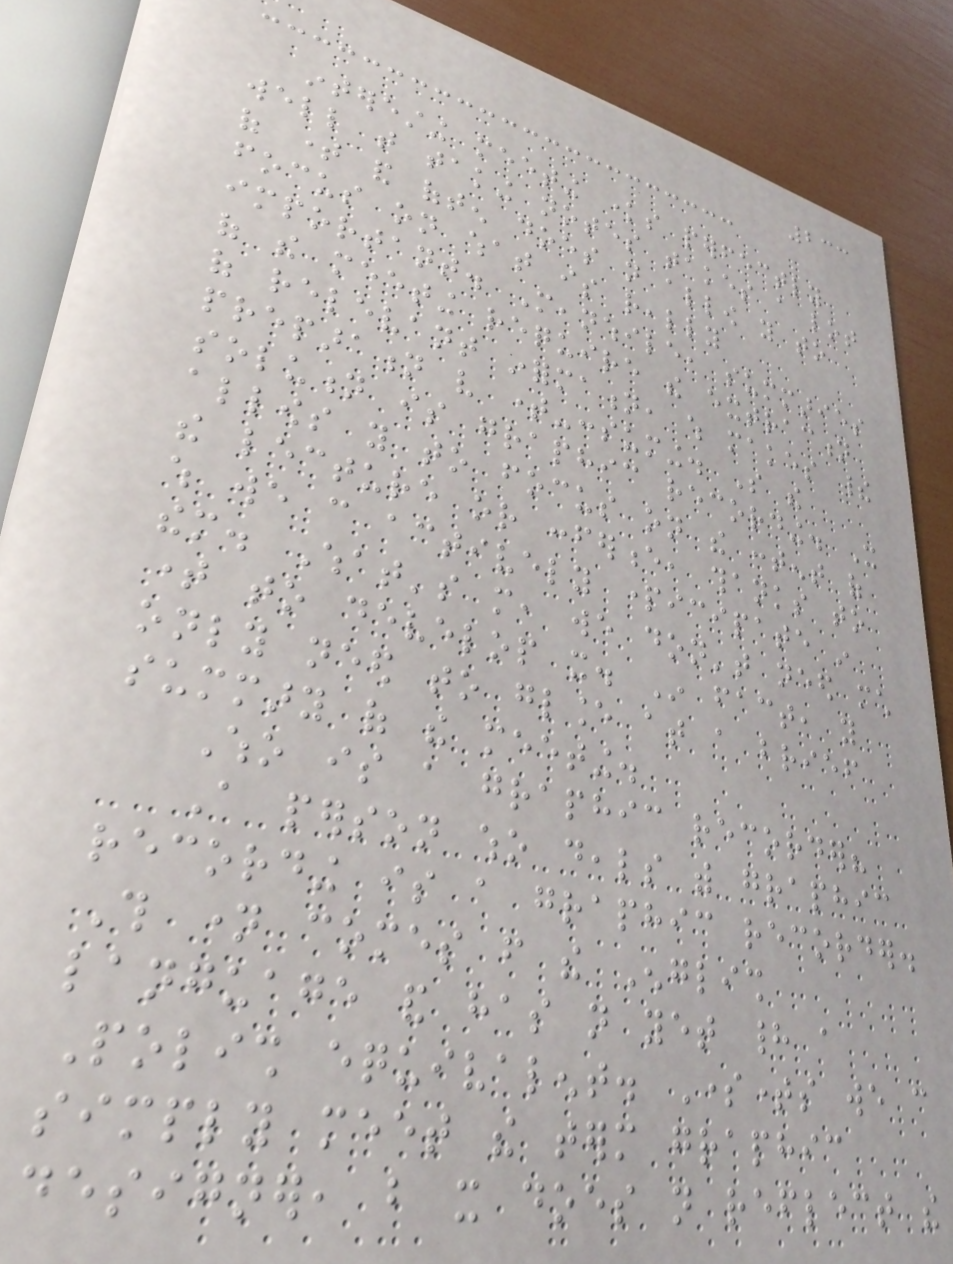233
interesting meeting knows perfectly
well that taking notes takes a lot
of time and often does not allow you to
focus on what is really
important. Meanwhile, summaries
of the meeting require the extraction
of relevant information, which makes their
preparation very time-consuming. So the
solution is graphic recording. It
allows you to focus on the content of
the lecture or conference, thanks to
which we can actively participate in
them. What's more, we don't need much
time to develop it. In fact, you
only need to glance at a brief
summary of the meeting.
Who is a graphic recorder?
A person who deals with graphic
recording is a graphic recorder.
This name comes from the English
language and has not yet had a
Polish equivalent. Sometimes we can
simply meet the term graphic
designer, but it does not reflect the
